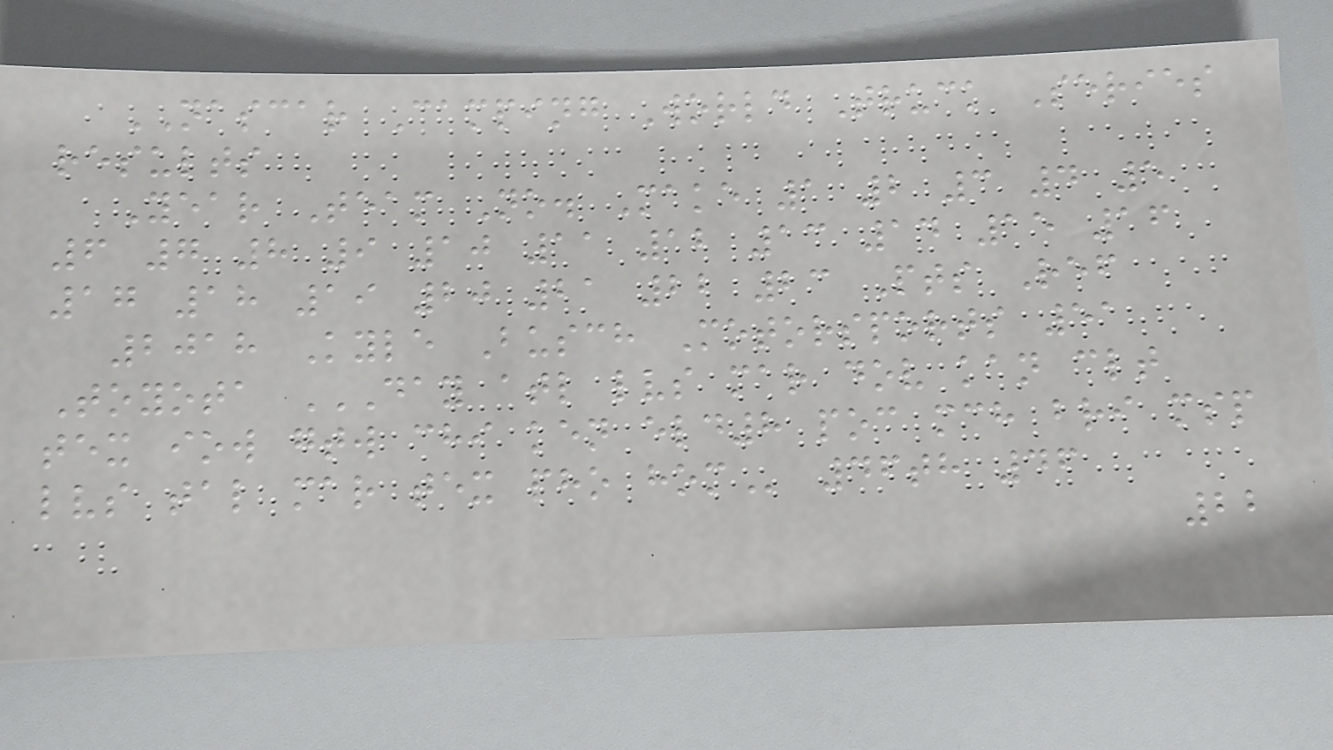NASCAR Camping World Truck Series
results
Year Team No. Make 1 2 3 4 5
6 7 8 9 10 11 12 13 14 15 16
17 18 19 20 21 22 23 Pts Ref
2018 Kyle Busch Motorsports 51
Toyota DAY ATL LVS MAR DOV KAN CLT
TEX IOW GTW CHI KEN ELD8 POC MCH BRI MSP
LVS TAL MAR TEX PHO HOM 46th 46
22
